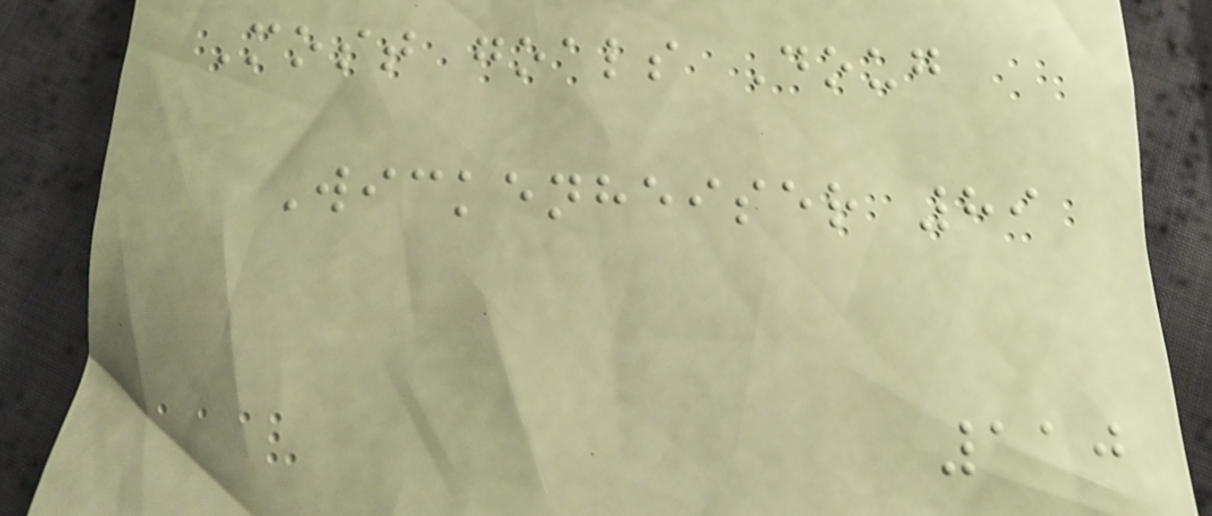Most goals Doug
Wickenheiser 89
110
